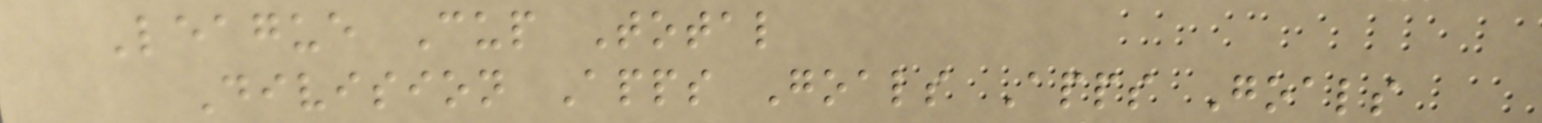League Cup Total
Division Apps Goals Apps Goals
